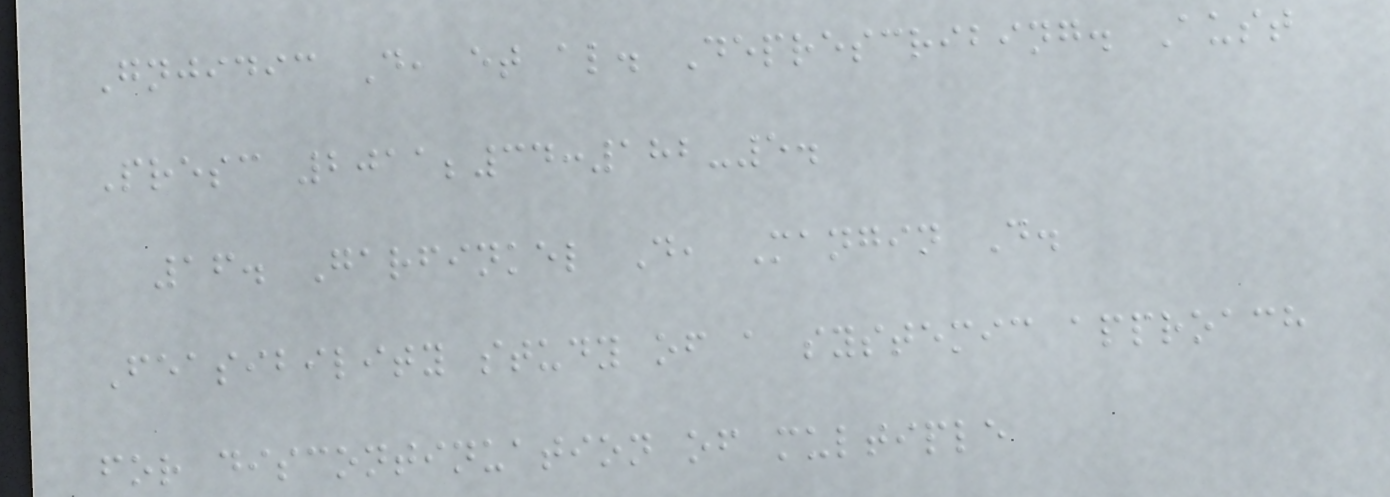Gnjidic D, et al. Deprescribing. Aust
Presc 2011;34:182-5.
16. Garfinkel D, Mangin D.
Feasibility study of a systemic approach
for discontinuation of multiple
